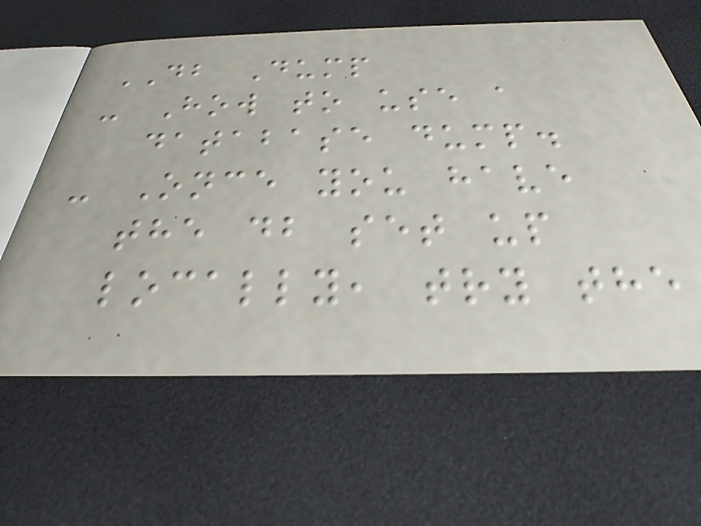DB Dump
- How to use a
database dump.
- Once you have
the db set up
locally, try the
